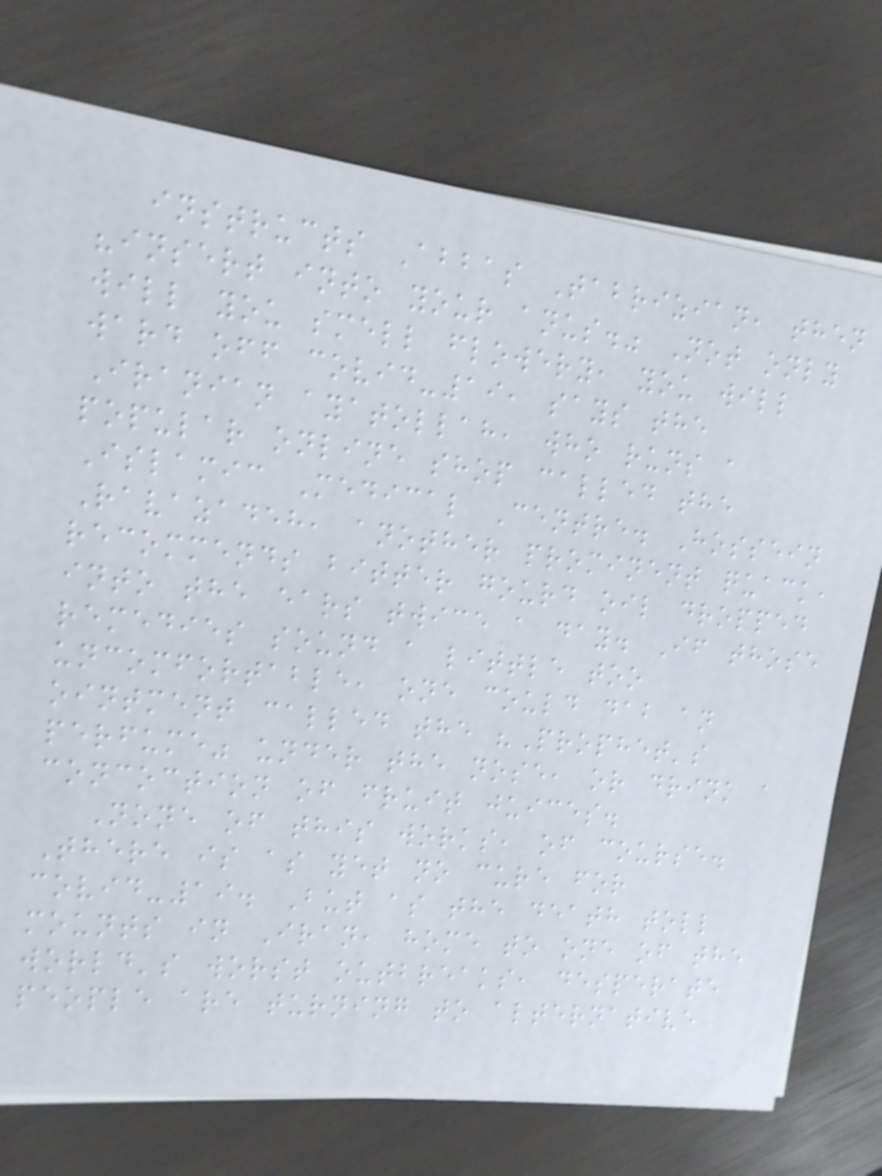instructs Abbas Tabrizian, then
"insert into your anus." Not only
will you smell flowery, you will
ward off covid-19, says the
Iranian ayatollah, who runs a
popular online shop called the
Islamic Medical Centre. Hossein
Ravazadeh, another prominent quack,
recommends bitter gourd oil dropped
into the ears twice a day. If those
remedies sound a little too
uncomfortable, one could dab an
ointment called the "Prophet's
perfume" under the nose, or drink a
concoction of fruit juices.
None of this works, of course.
There is as yet no cure for
covid-19. But as the death toll
mounts in Iran, home to one of the
world's worst outbreaks, desperate
people are turning to alternative
